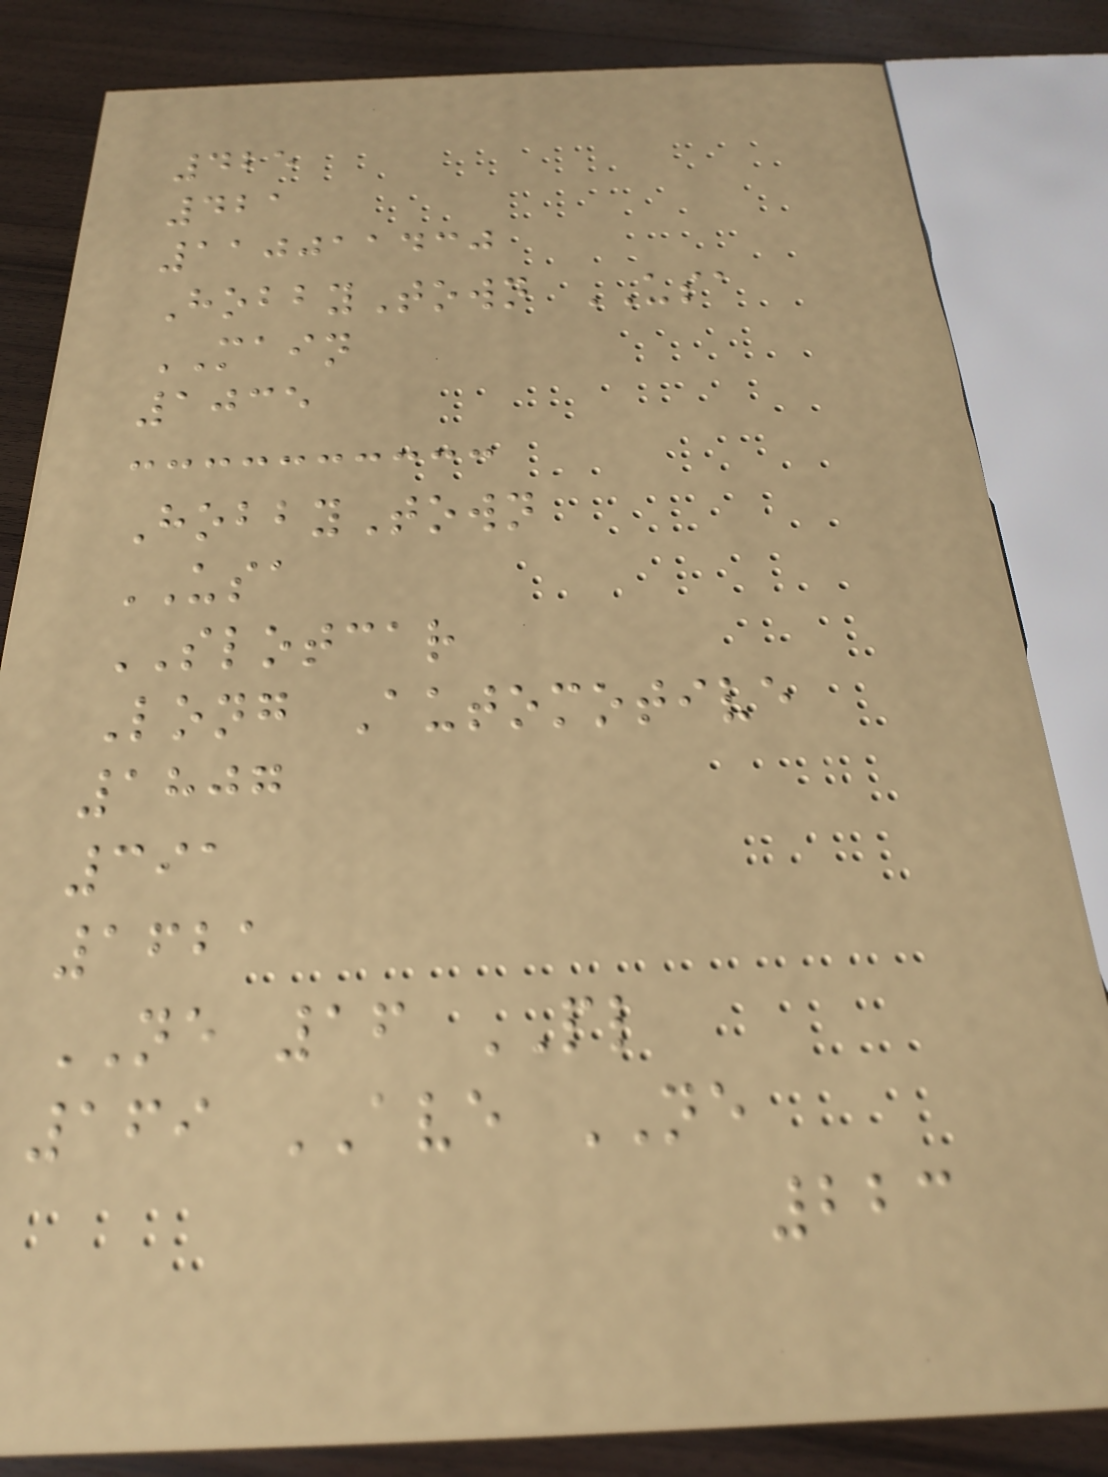425
421
110011430
HobbyTown USA
MAIN
1035
HobbyTown
USA
SLOTCAR
Long Automotive
1807
391
1621
NE 16 PL
169 AVE NE
223
